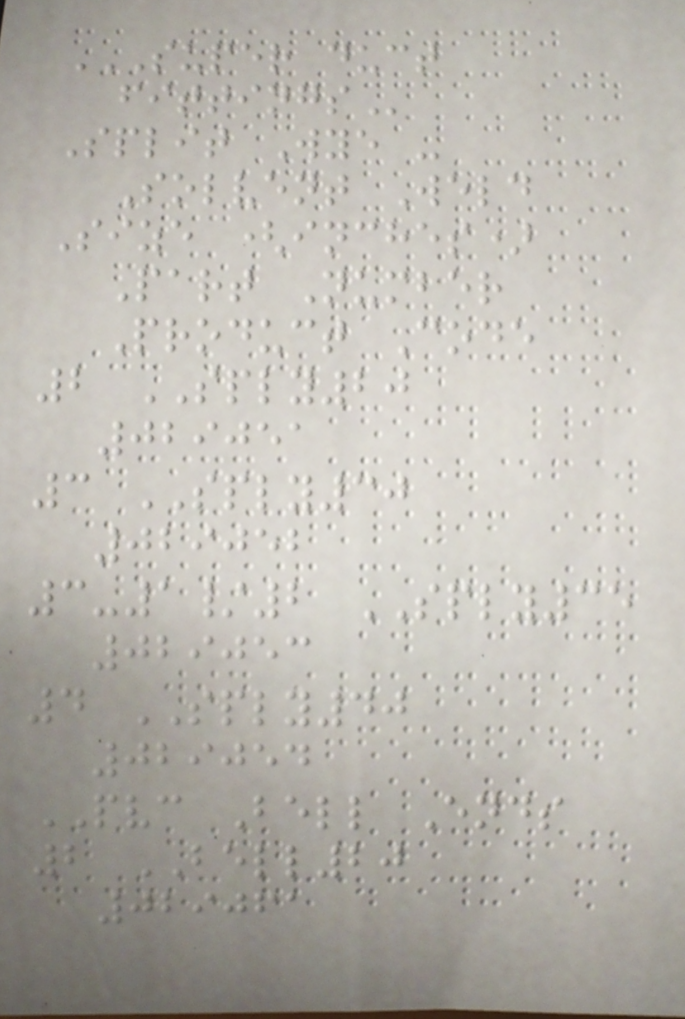SUPER DUCT
FITTINGS
Split Wye -
Solvent Weld
Size (inches)
Part Number
Product Code
2 SPLY20
029051
3 SPLY30
029052
3-1/2 SPLY35
029053
4 SPLY40
029054
PVC Bell Ends
2 BELL20
029061
